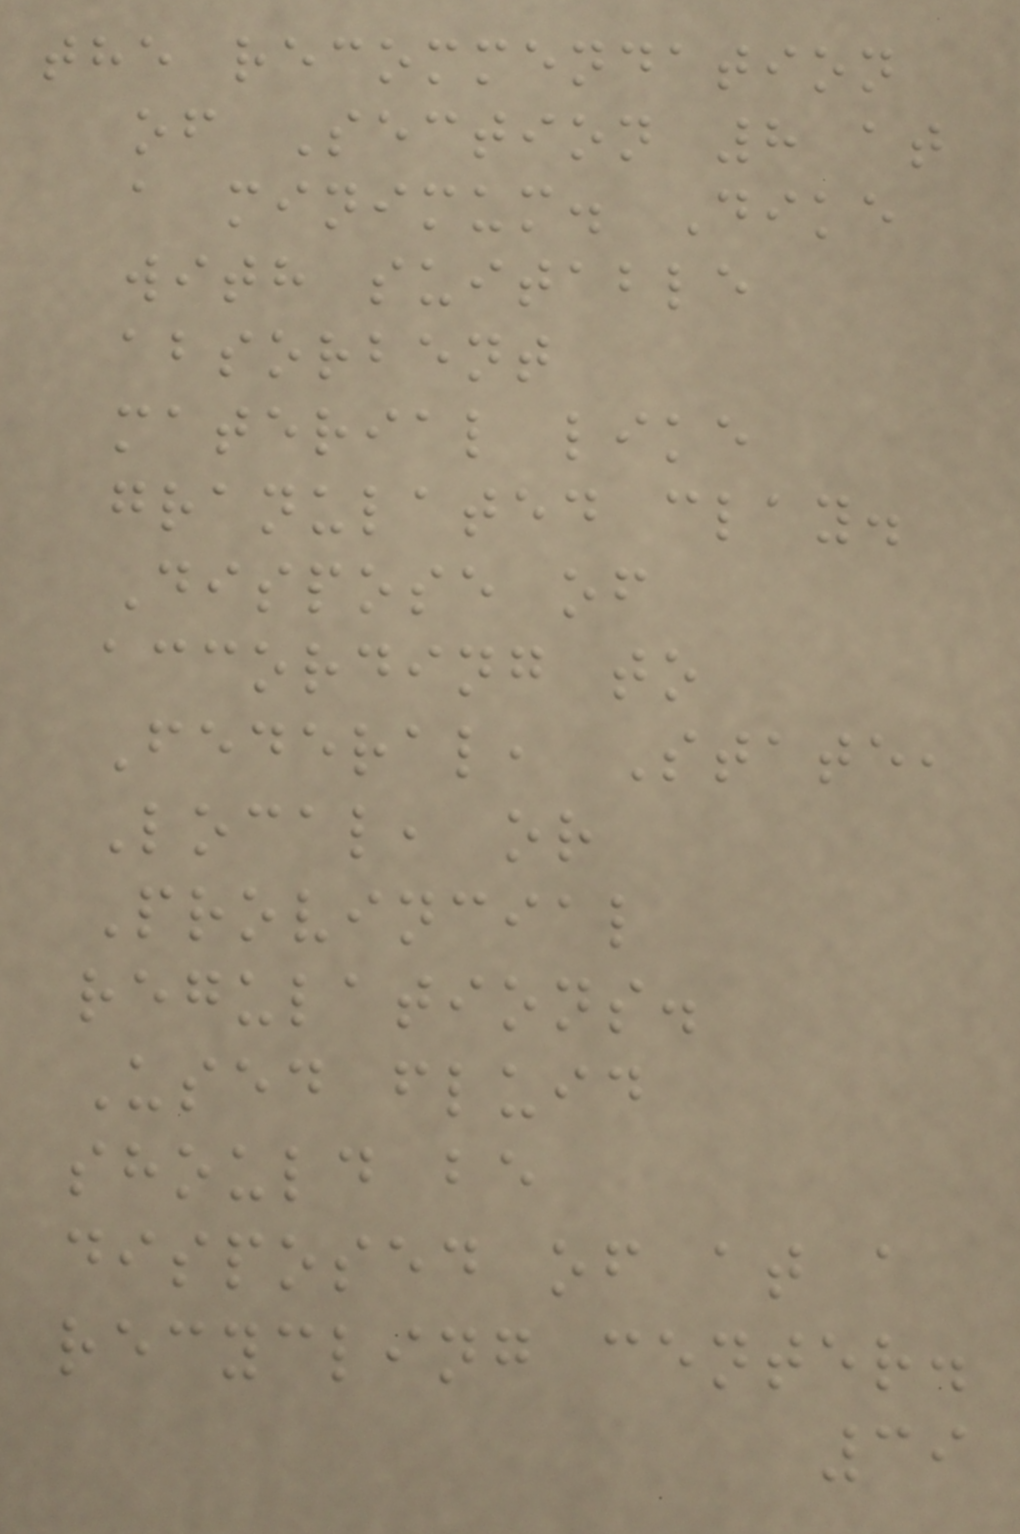the recommendation
of Section 8 at
a minimum. Dike
with suitable
absorbent
material like
granulated clay.
Dispose of
according to
Federal, State,
Local, or
Provincial
regulations.
Used fluid
should be
disposed of at a
recycling center.
39
